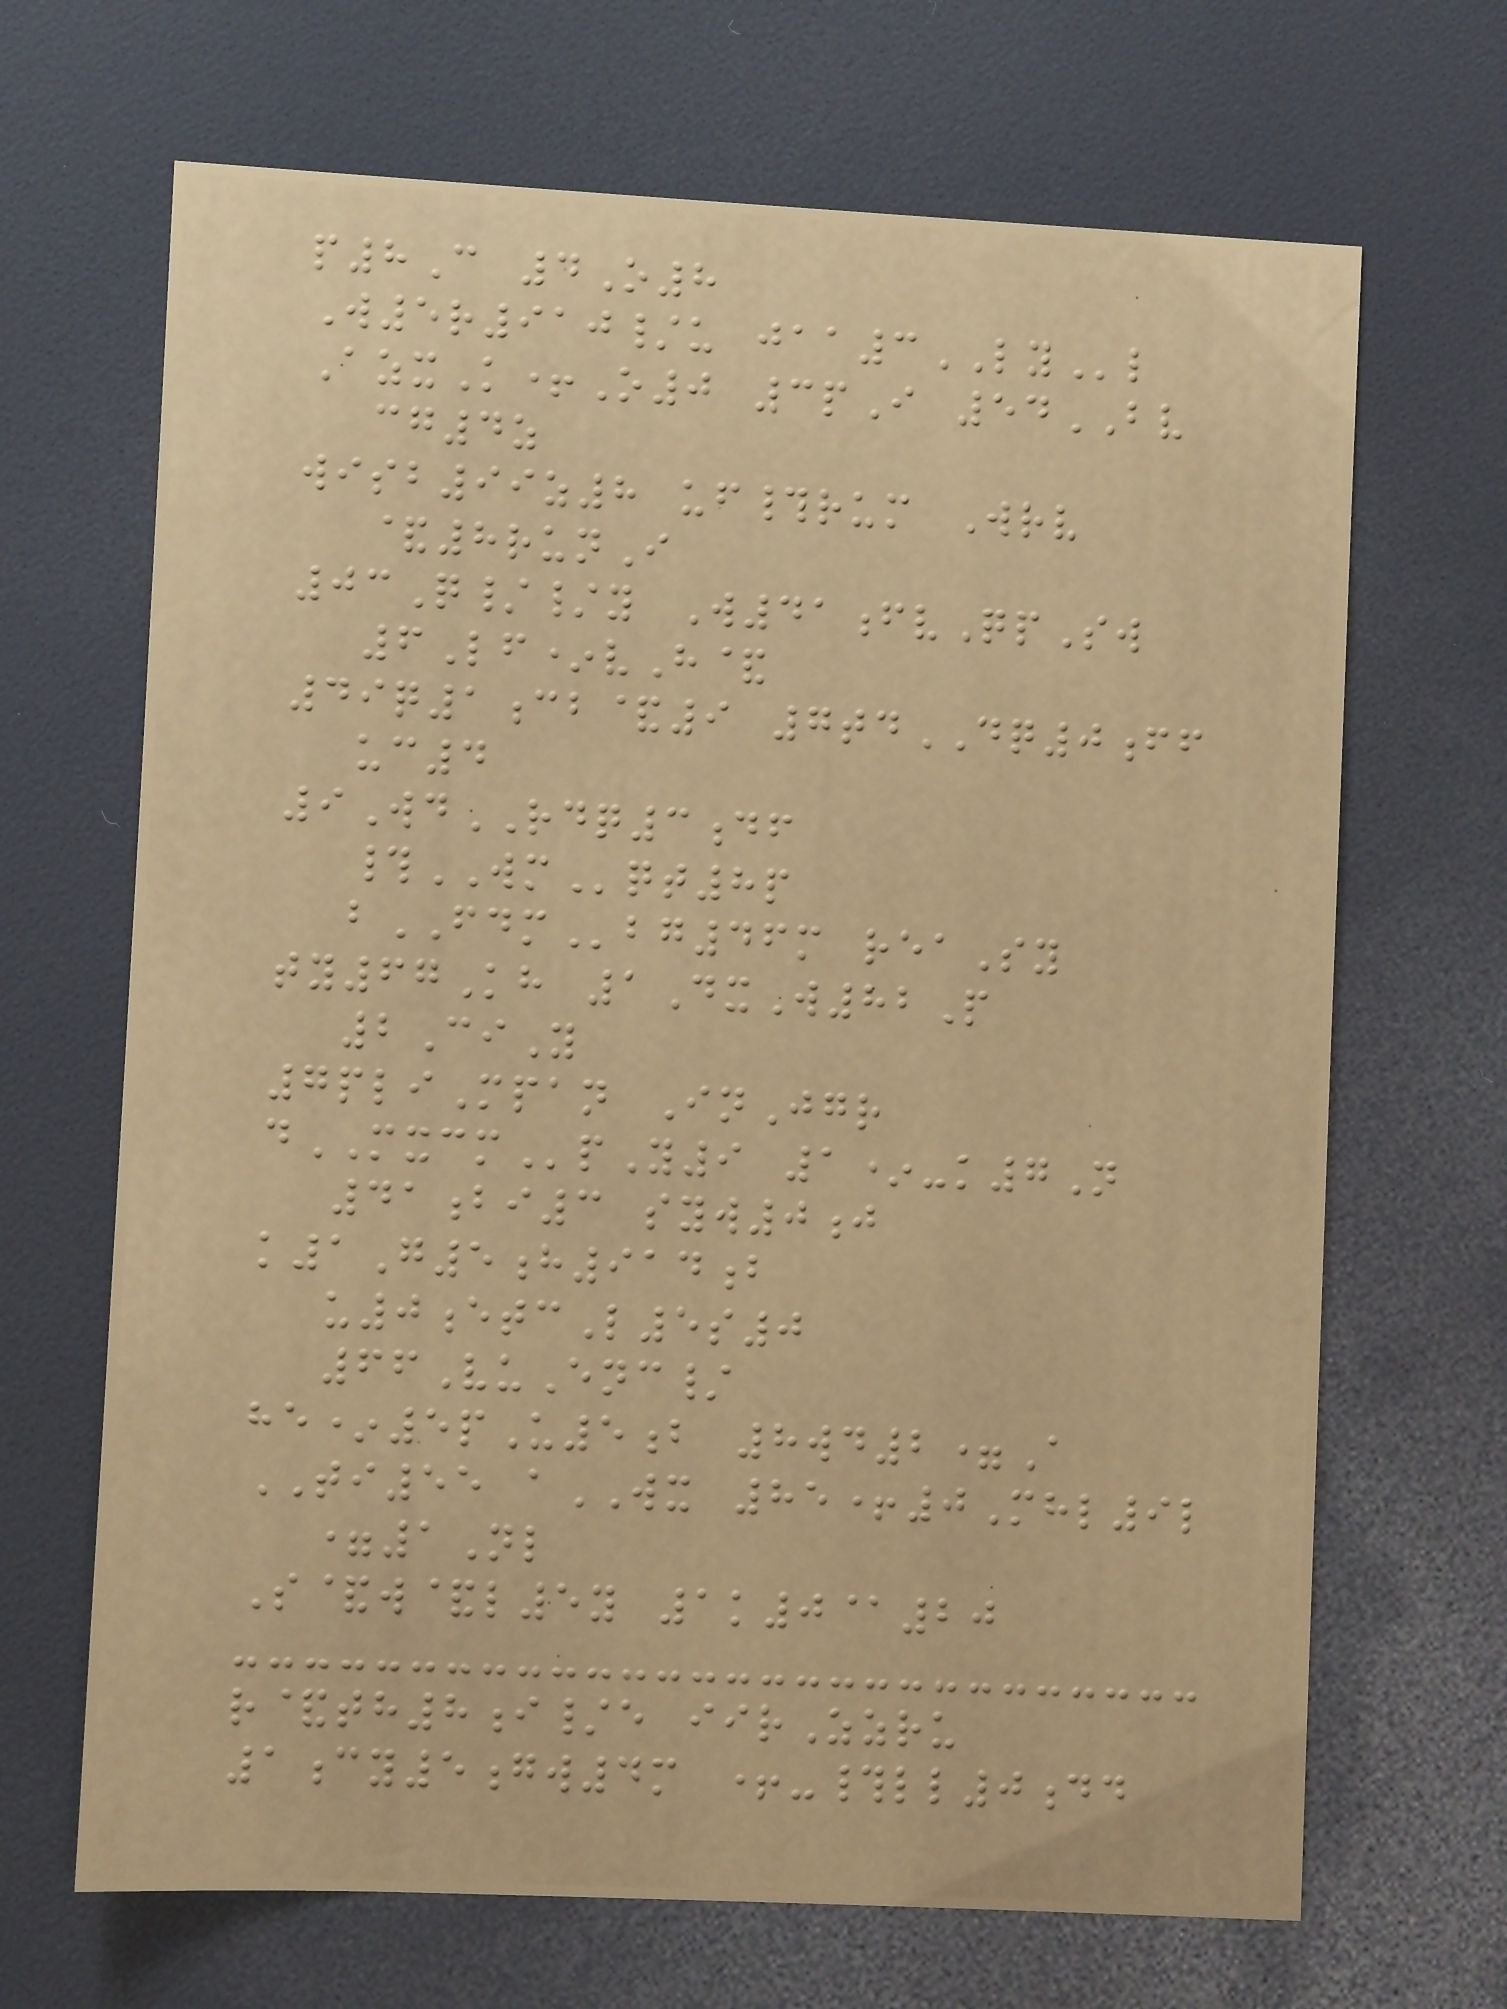p8C 4O8
W5r910/u jaa3LYl
AzxK+O0 3pI 54BV
cg4z
wisb99z8 uf#rum Wrv
&8runI
03Q//y W41fvQpSw
6Lf*vH&
49q1cb&9 7tdDQ0ff
uc4
9WdRDQ3df
#WMqt8p
bFDMbg46m reaSy
ty67Kh 1DxW82P
2CiY
7pliMpan InJgr
dMXCMpY9 1*-k7N
41bi3 syw0j
k1G5h914b
u0etcL5s0
66VuEnc/
he*5pU5b 8wd2=A
TI55 aWX 85+0Mhl9l
=1Nl
S&w&l5y 1k0@20
r&th8i/e iirZzru
1cy5gw4m +-#ll0dd
